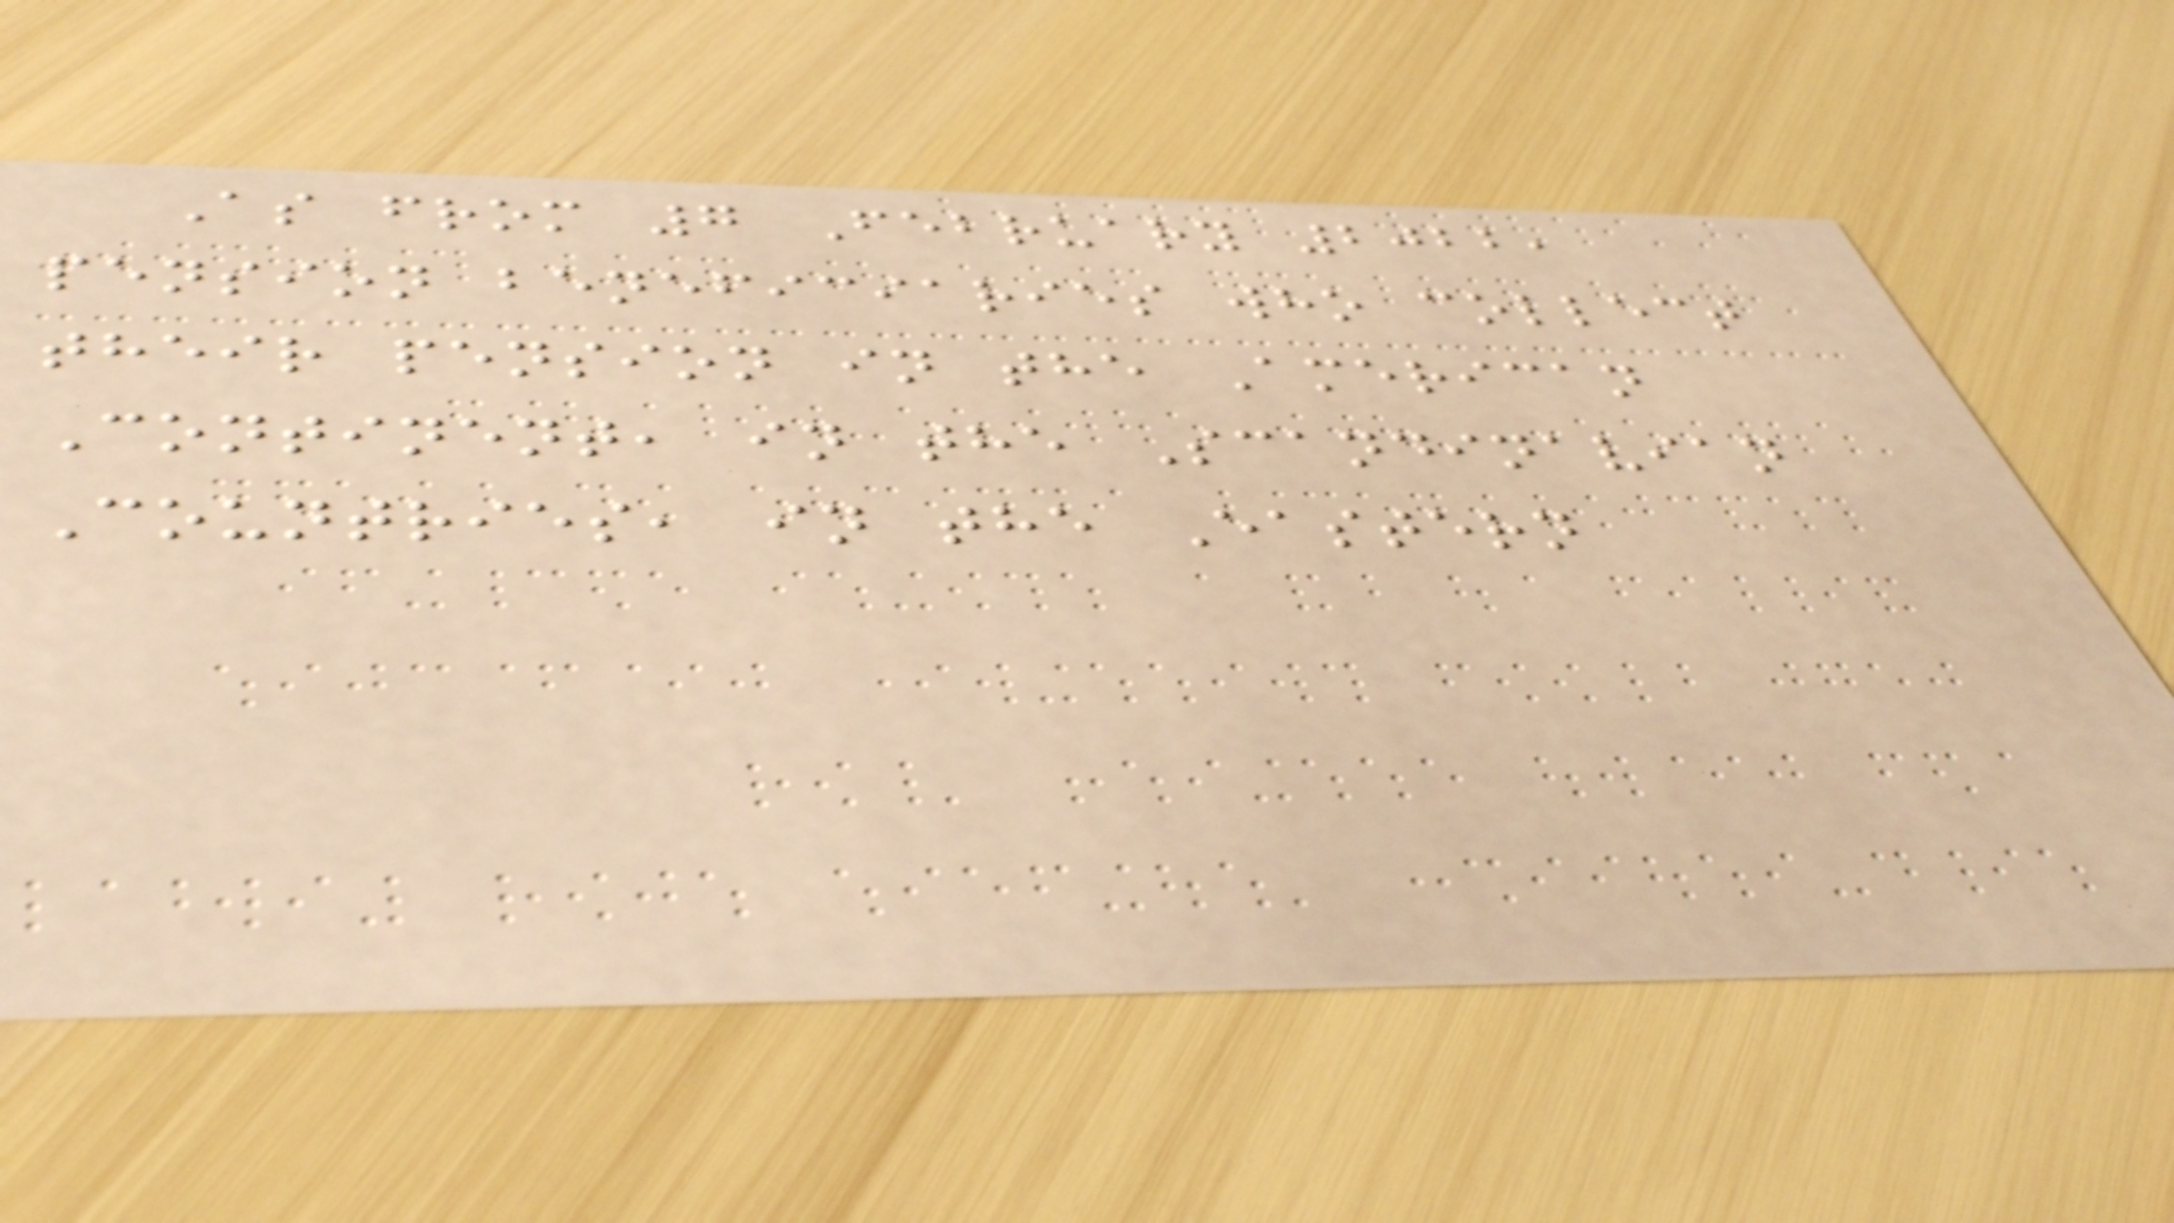As from 7 February 2022,
pension beneficiaries who collect
their pension in the American
Continent, in the Scandinavian
Countries, in the Eastern
